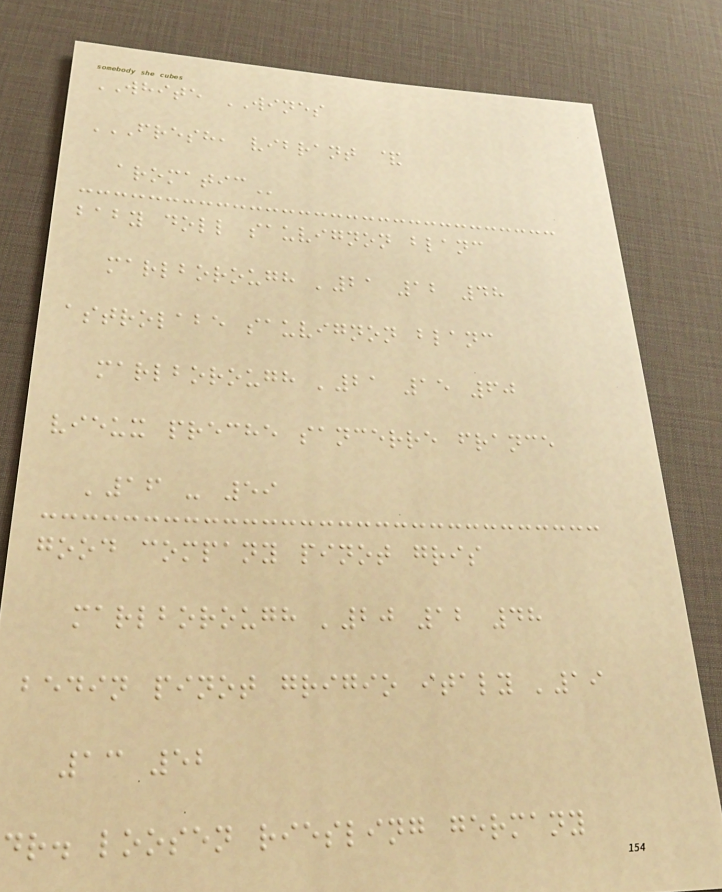WHITE WINES
FRESH, VIBRANT &
AROMATIC
baby doll sauvignon blanc
marlborough '21 12 48
astrolabe sauvignon blanc
marlborough '21 15 60
vieux preche sancerre france
'16 - 59
good company pinot gris
marlborough '20 12 48
bedin pinot grigio italy '19
13 52
dr. loosen riesling germany
